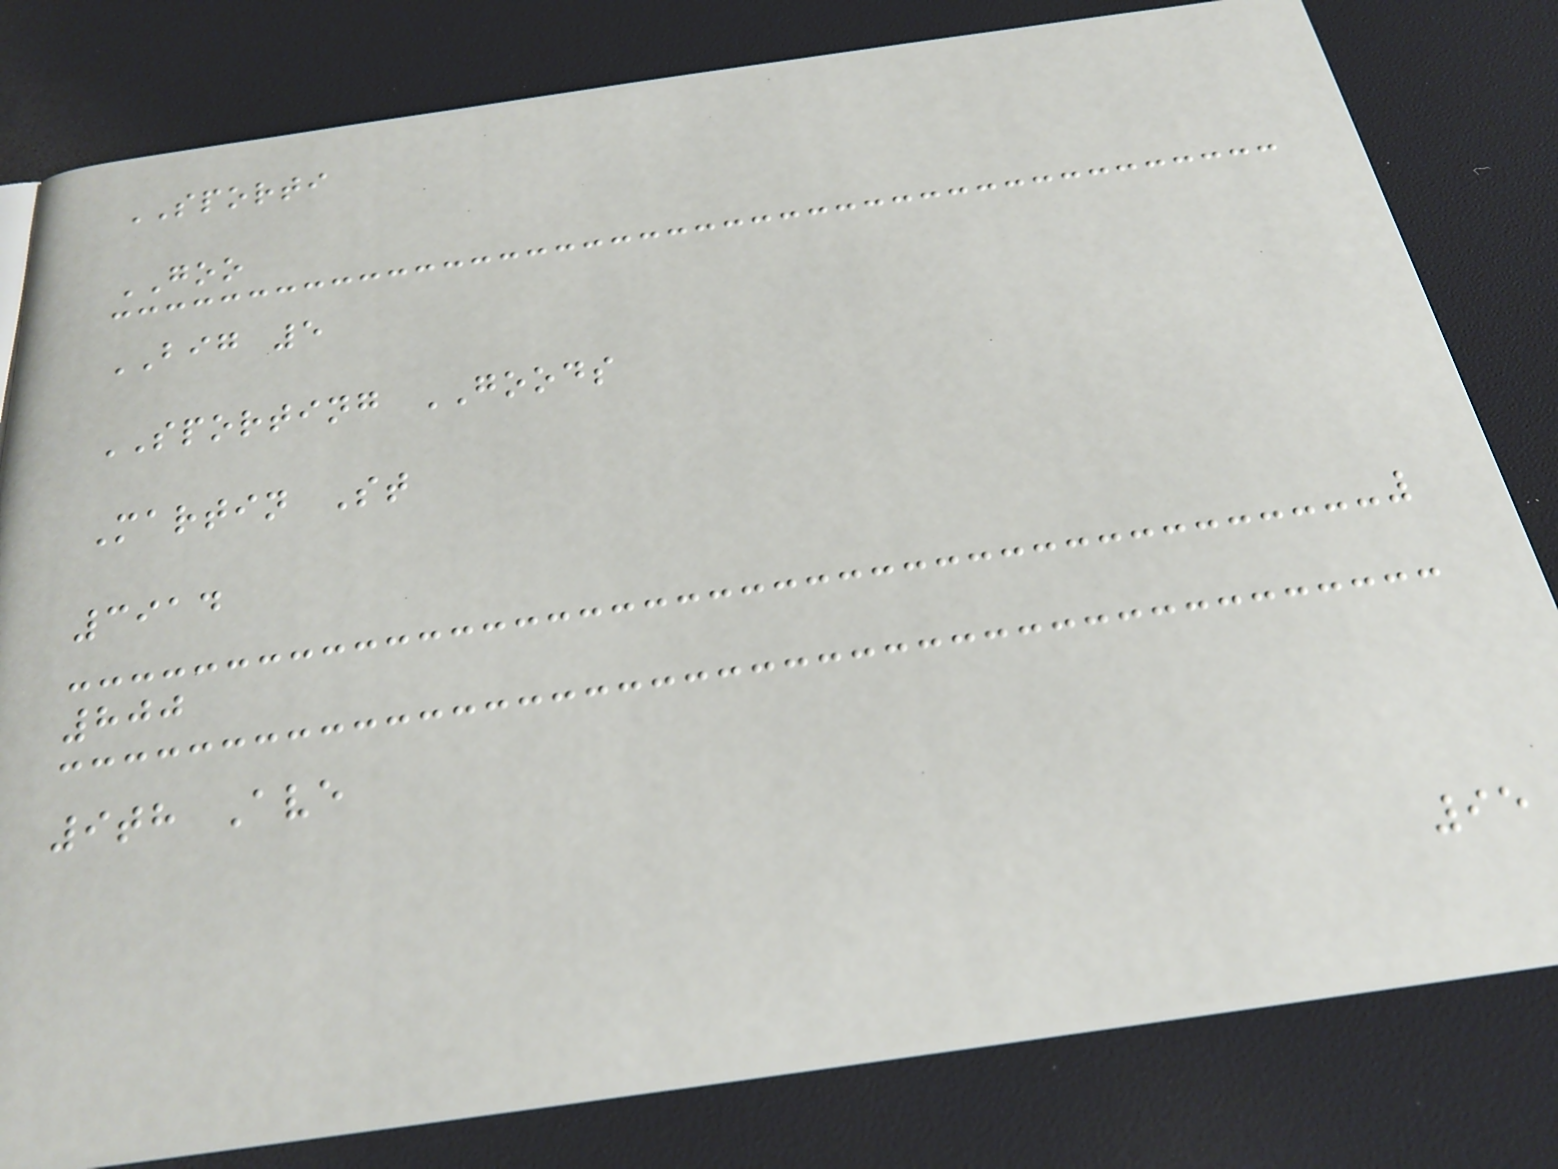SPORTI
GOO
BIG 5
SPORTING GOODS
Martin St
3914
800
9th Ave
95
